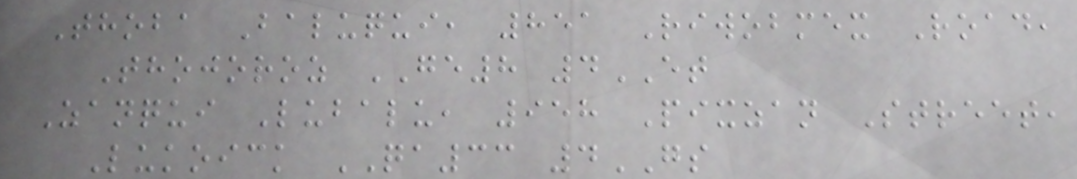Thoba Baluqui, 851 Riwobmex Road,
Thojoroz GE8 4ET
Zanqui Lubalu, 958 Pixzan Street,
Lukoick QA33 4GS
